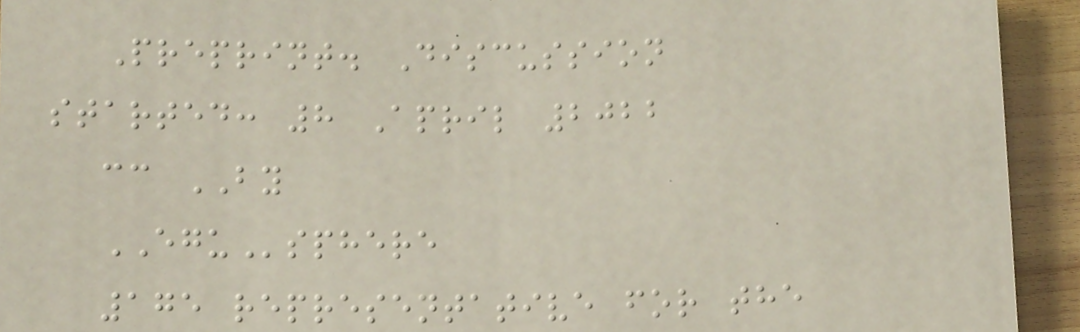Preprint. Discussion
started: 8 April 2022
cc BY
EGUsphere
175 representative for the
